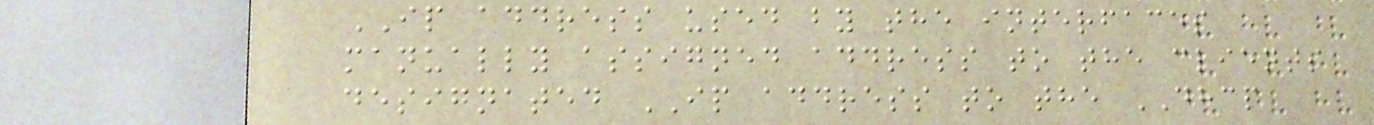IP address used by the interfaces
manually assigned address to the clients
designated IP address to the DHCP
